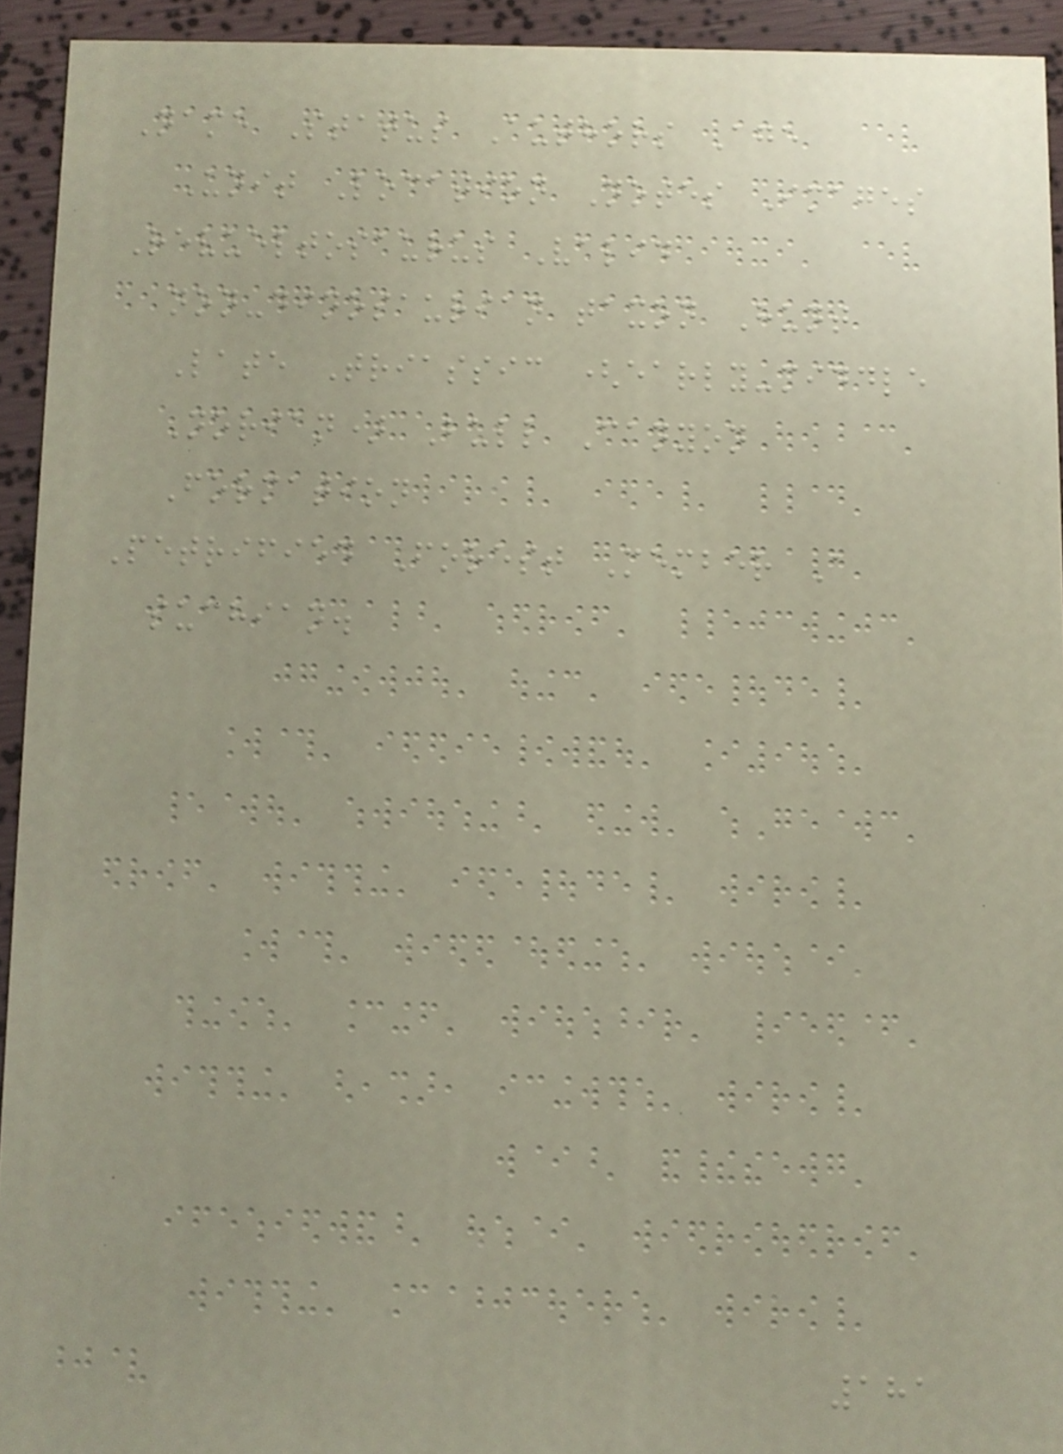Name Status Authors Age
Unit Location Notes Images
Revueltosaurus Valid
non-dinosaurian taxon Hunt
Late Triassic (early-middle
Norian) Bull Canyon
Formation
Petrified Forest Member A
suchian.
181
